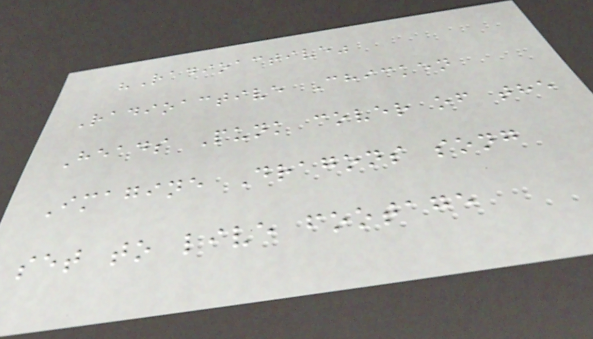"Radioactive"
Radioactive Chicken
Heads Punk cover of the
Imagine Dragons song
set to live footage
